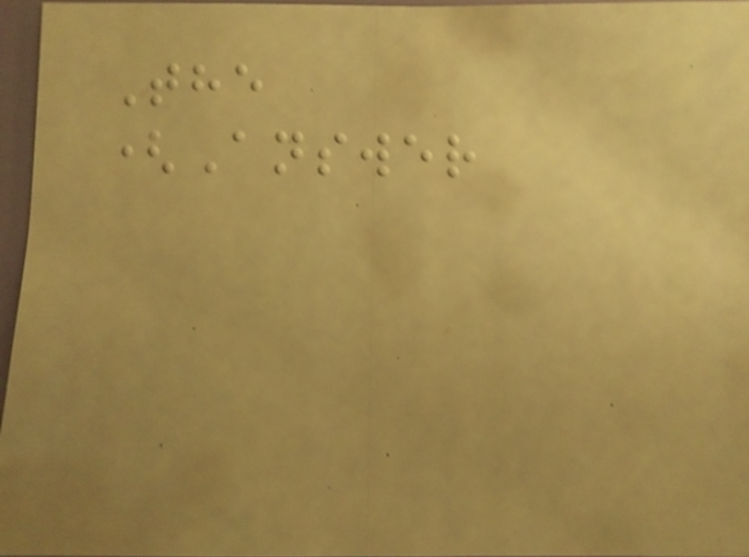The
(Answer
